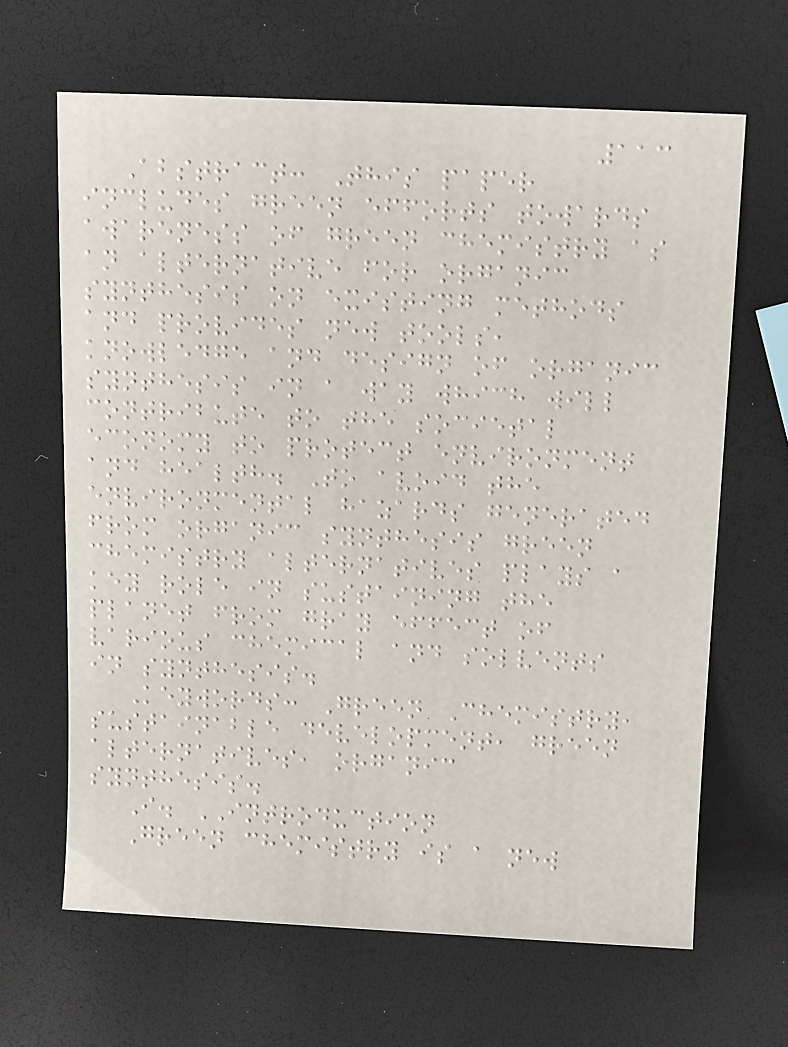113
Abstract: This paper
includes green efforts towards
awareness of green chemistry as
an alternative for organic
synthesis on existing methods
and provides new tools,
knowledge and design of organic
synthesis in a way which will
contribute to the societal
economy to protect environment
and health. To avoid the
environmental hazards generated
from organic synthesis green
chemistry alternatives plays a
key role in sustaining the
planet from gray effect of
various chemical and solvents
in synthesis.
Keywords: Green Chemistry,
sustainable development, green
alternatives, organic
synthesis.
I. INTRODUCTION
Green chemistry is a new
